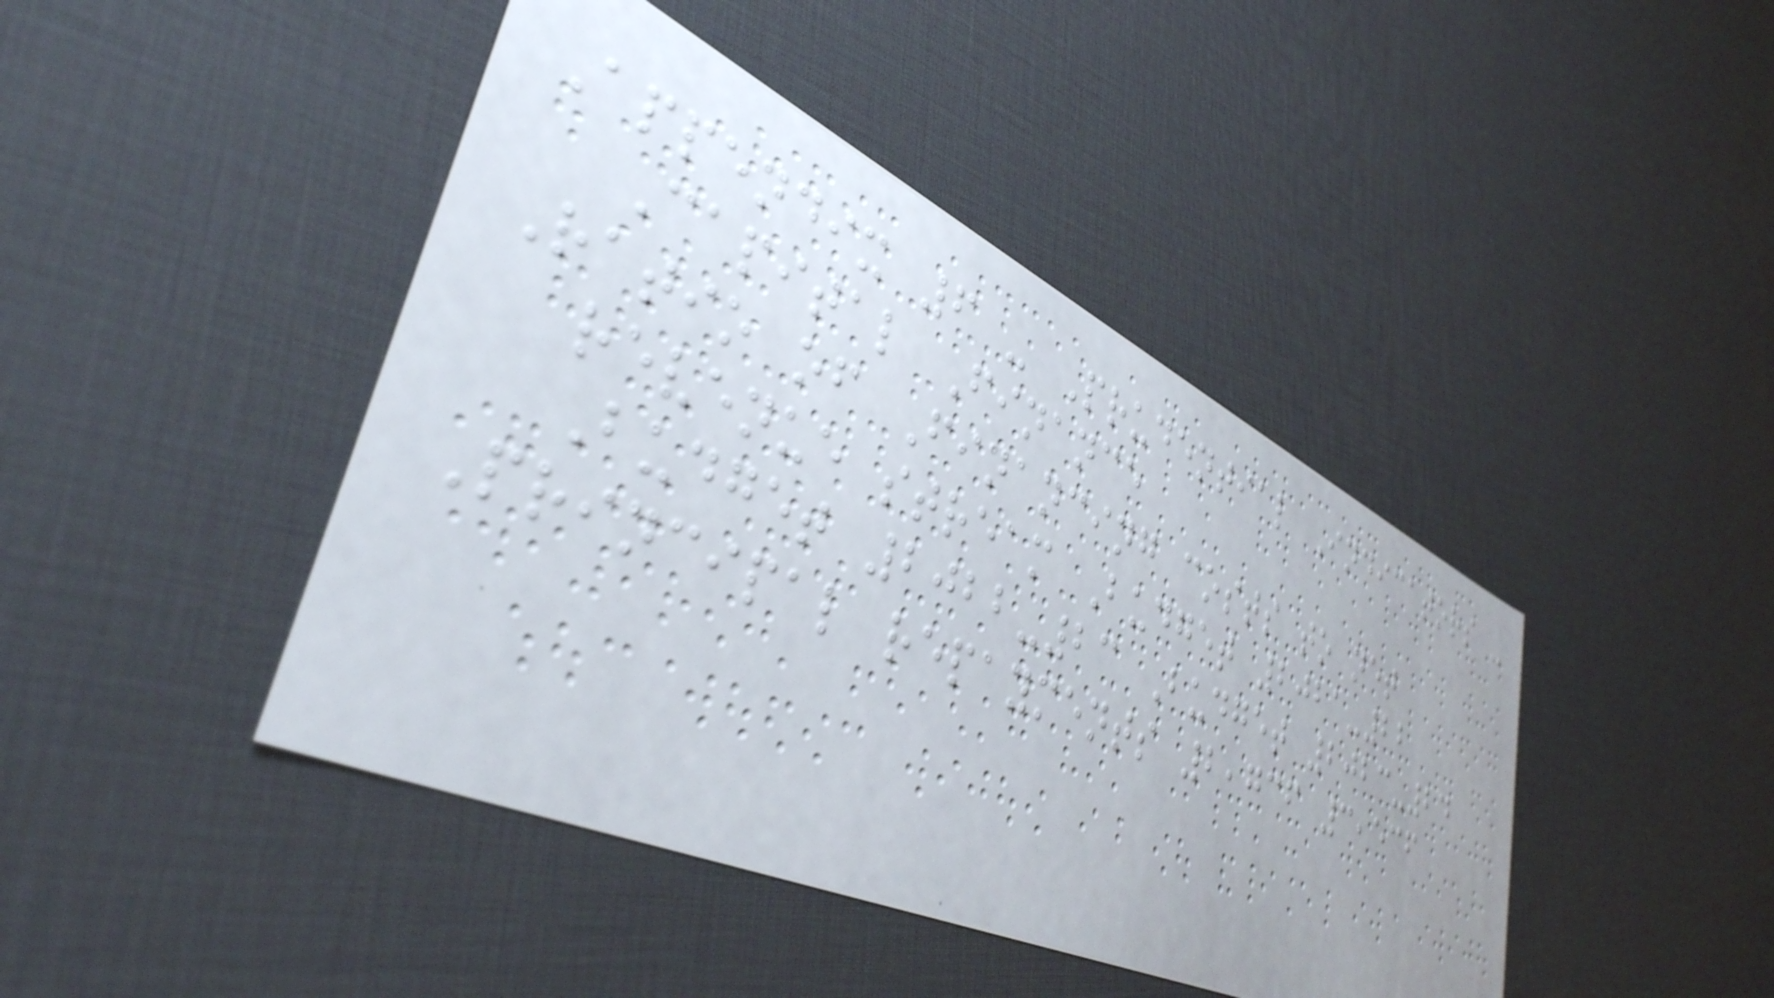Appendix 6 - Prudential Indicators -
Capital Finance
Ratio of Financing costs to net
revenue stream Budget 2021-22
Budget 2022-23 Budget 2023-24
Principal repayments 2,736 3,536
